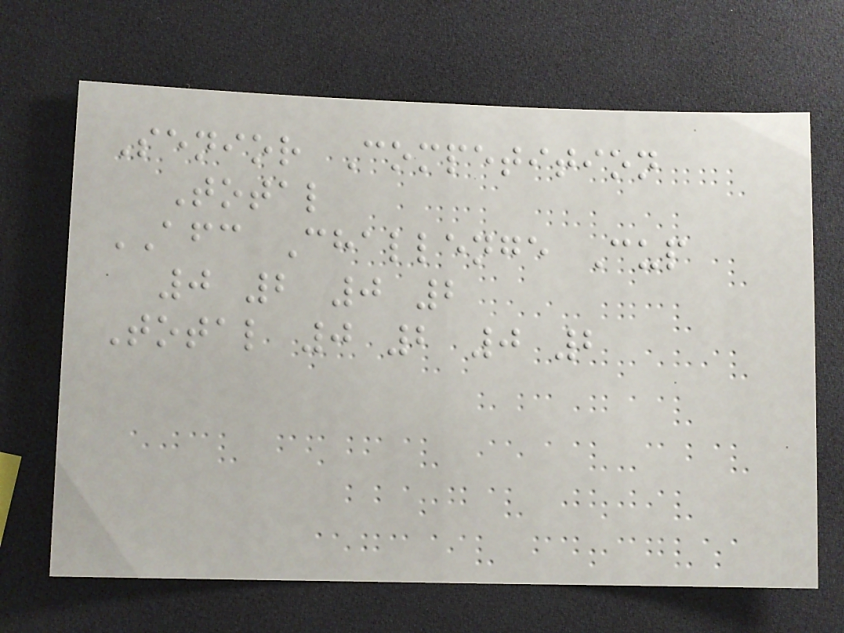Senior Competition
Total
AFC Challenge Cup
0 2 0 2
Total 0 2 0 2
